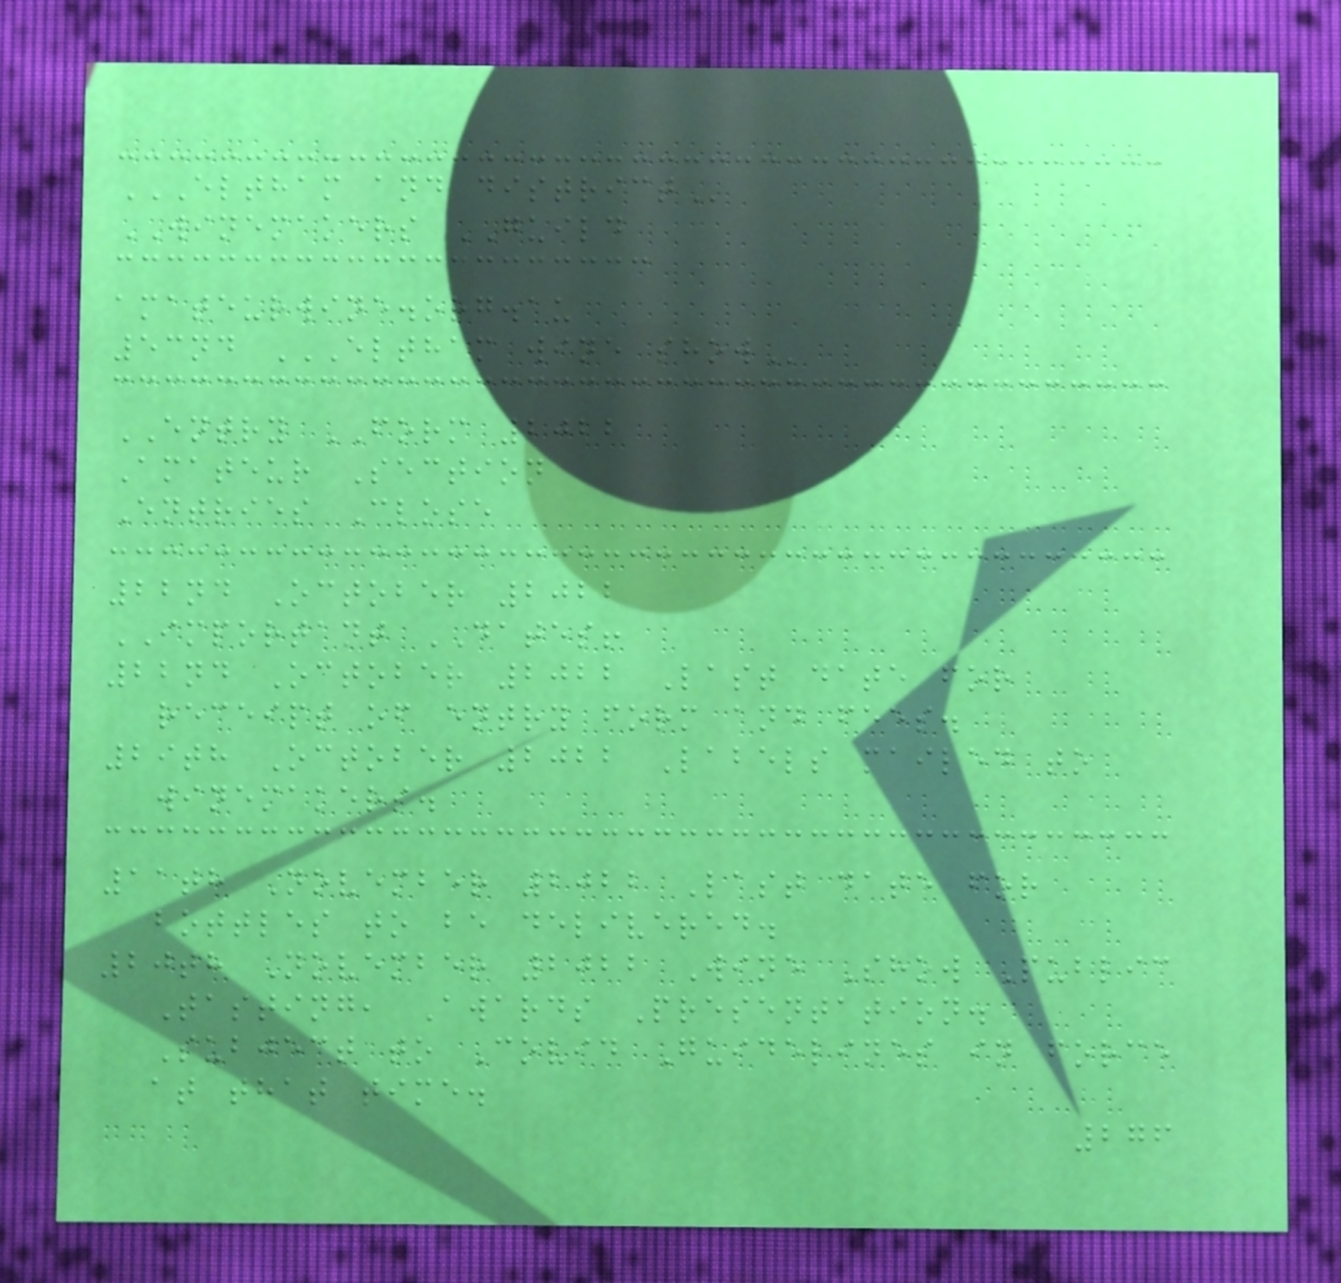ELTHAM AND DISTRICT
WINEMAKERS GUILD
amateurwine.org.au
53nd ELTHAM WINE SHOW
ENTRY FORM 2022
Amateur Section
Entries Close
22nd October 2022
IMPORTANT DATES!
22nd October 2022 Last date for
receipt of entry form and fees.
29th October 2022 Labels mailed to
winemakers.
11th November 2022 Last date for
bottles to be delivered.
20th November 2022 Wine Show Public
Tasting, Awards Presentation.
Subject to Covid Guidelines in force
at that time.
276
